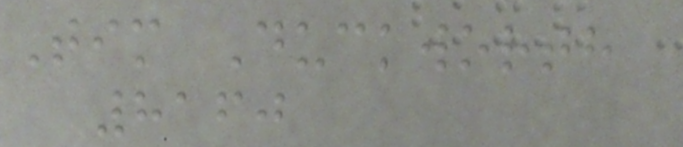Tim Duckworth
8160
